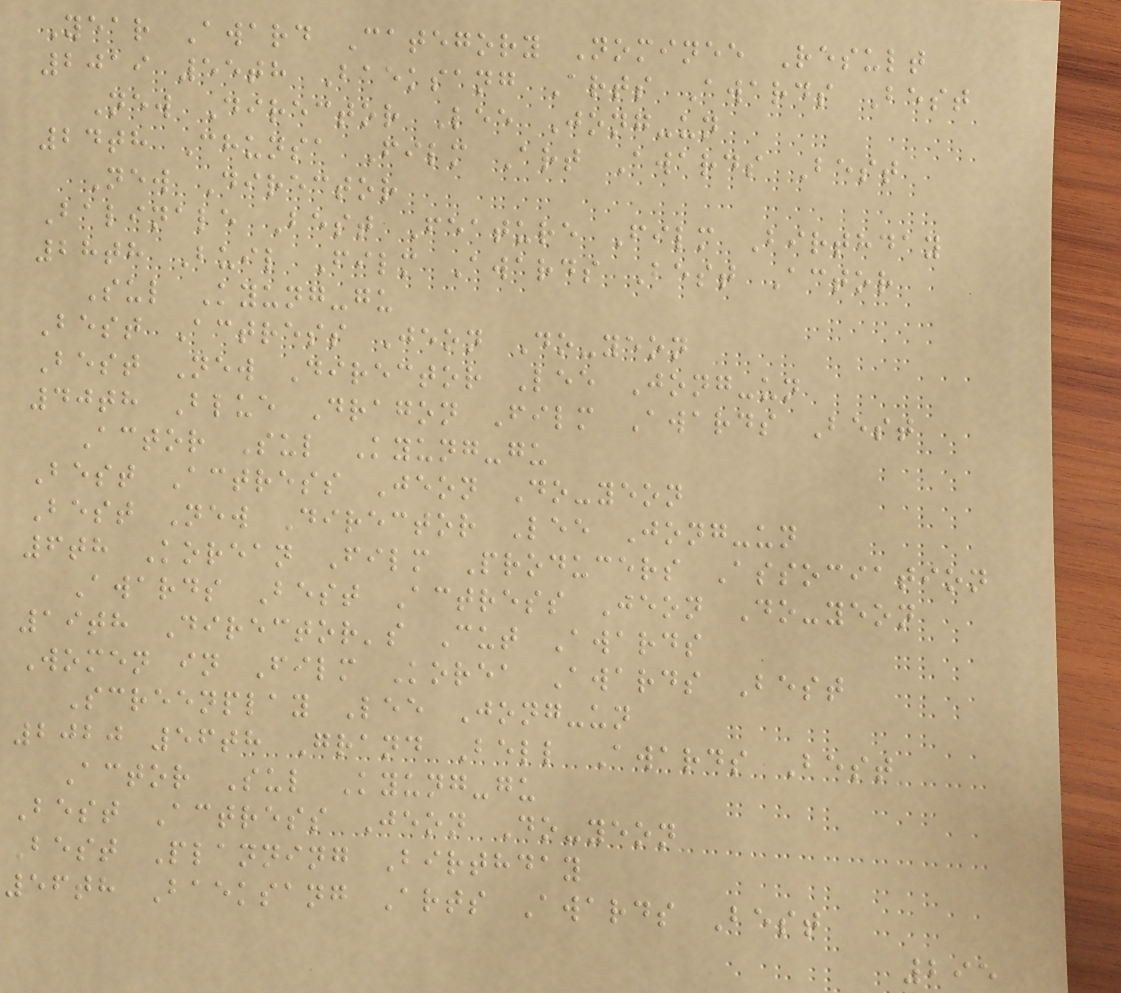Year Award Category Nominee Result
2019 55th Baeksang Arts Awards Best
New Director Lee Jong-un
24th Chunsa Film Art Awards Best
New Director
Balinale Best Feature Film Birthday
28th Buil Film Awards Best Actor
Sul Kyung-gu
Best Actress Jeon Do-yeon
Best New Director Lee Jong-un
40th Blue Dragon Film Awards Best
Actor Sul Kyung-gu
Best Actress Jeon Do-yeon
Best New Director Lee Jong-un
6th Korean Film Producers Association
Awards Best Actress Jeon Do-yeon
19th Director's Cut Awards
Women in Film Korea Awards Best
Screenplay Lee Jong-un
2020 56th Grand Bell Awards Best
Actor Sul Kyung-gu
Best Actress Jeon Do-yeon
Best Planning Birthday
56th Baeksang Arts Awards Best
295
